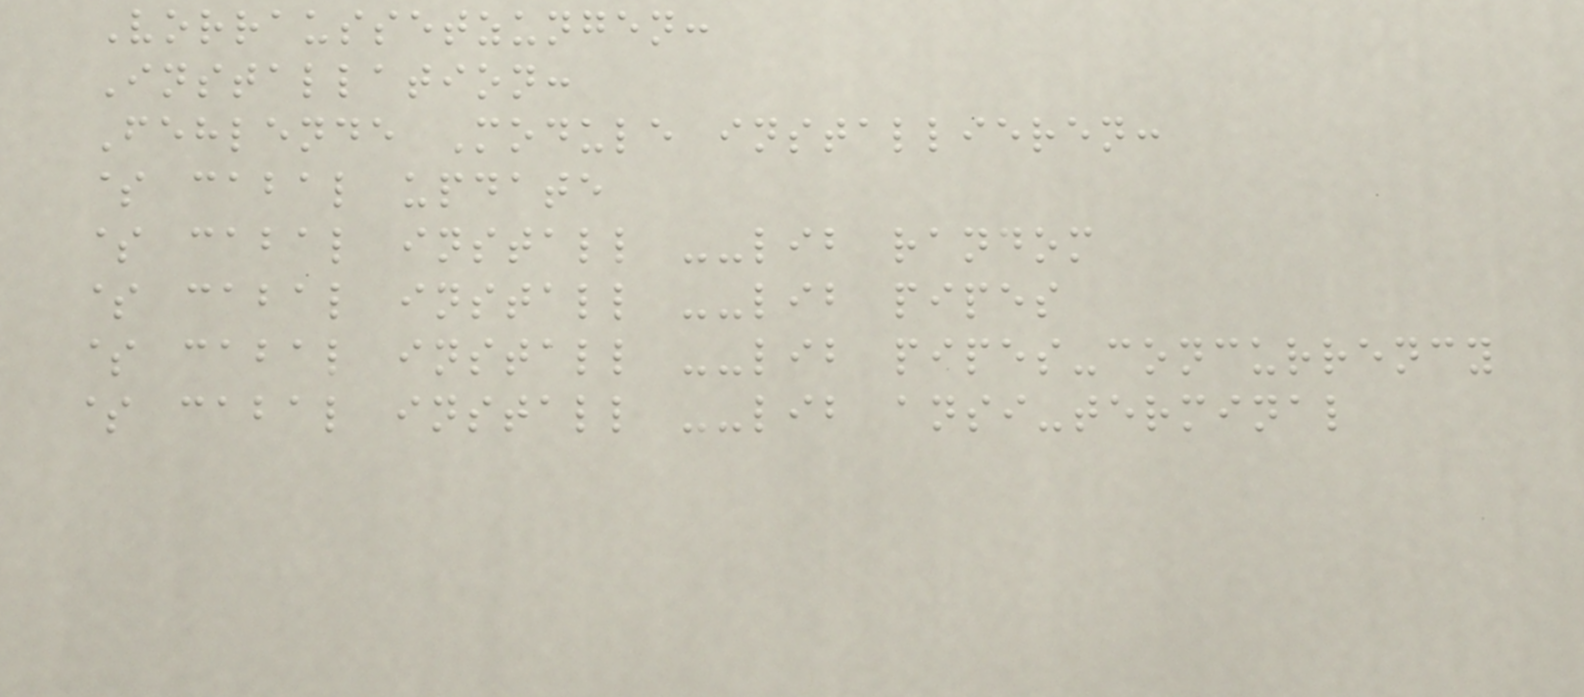Vorraussetzungen:
Installation:
Fehlende Module installieren:
$ cabal update
$ cabal install --lib random
$ cabal install --lib pipes
$ cabal install --lib pipes-concurrency
$ cabal install --lib ansi-terminal
